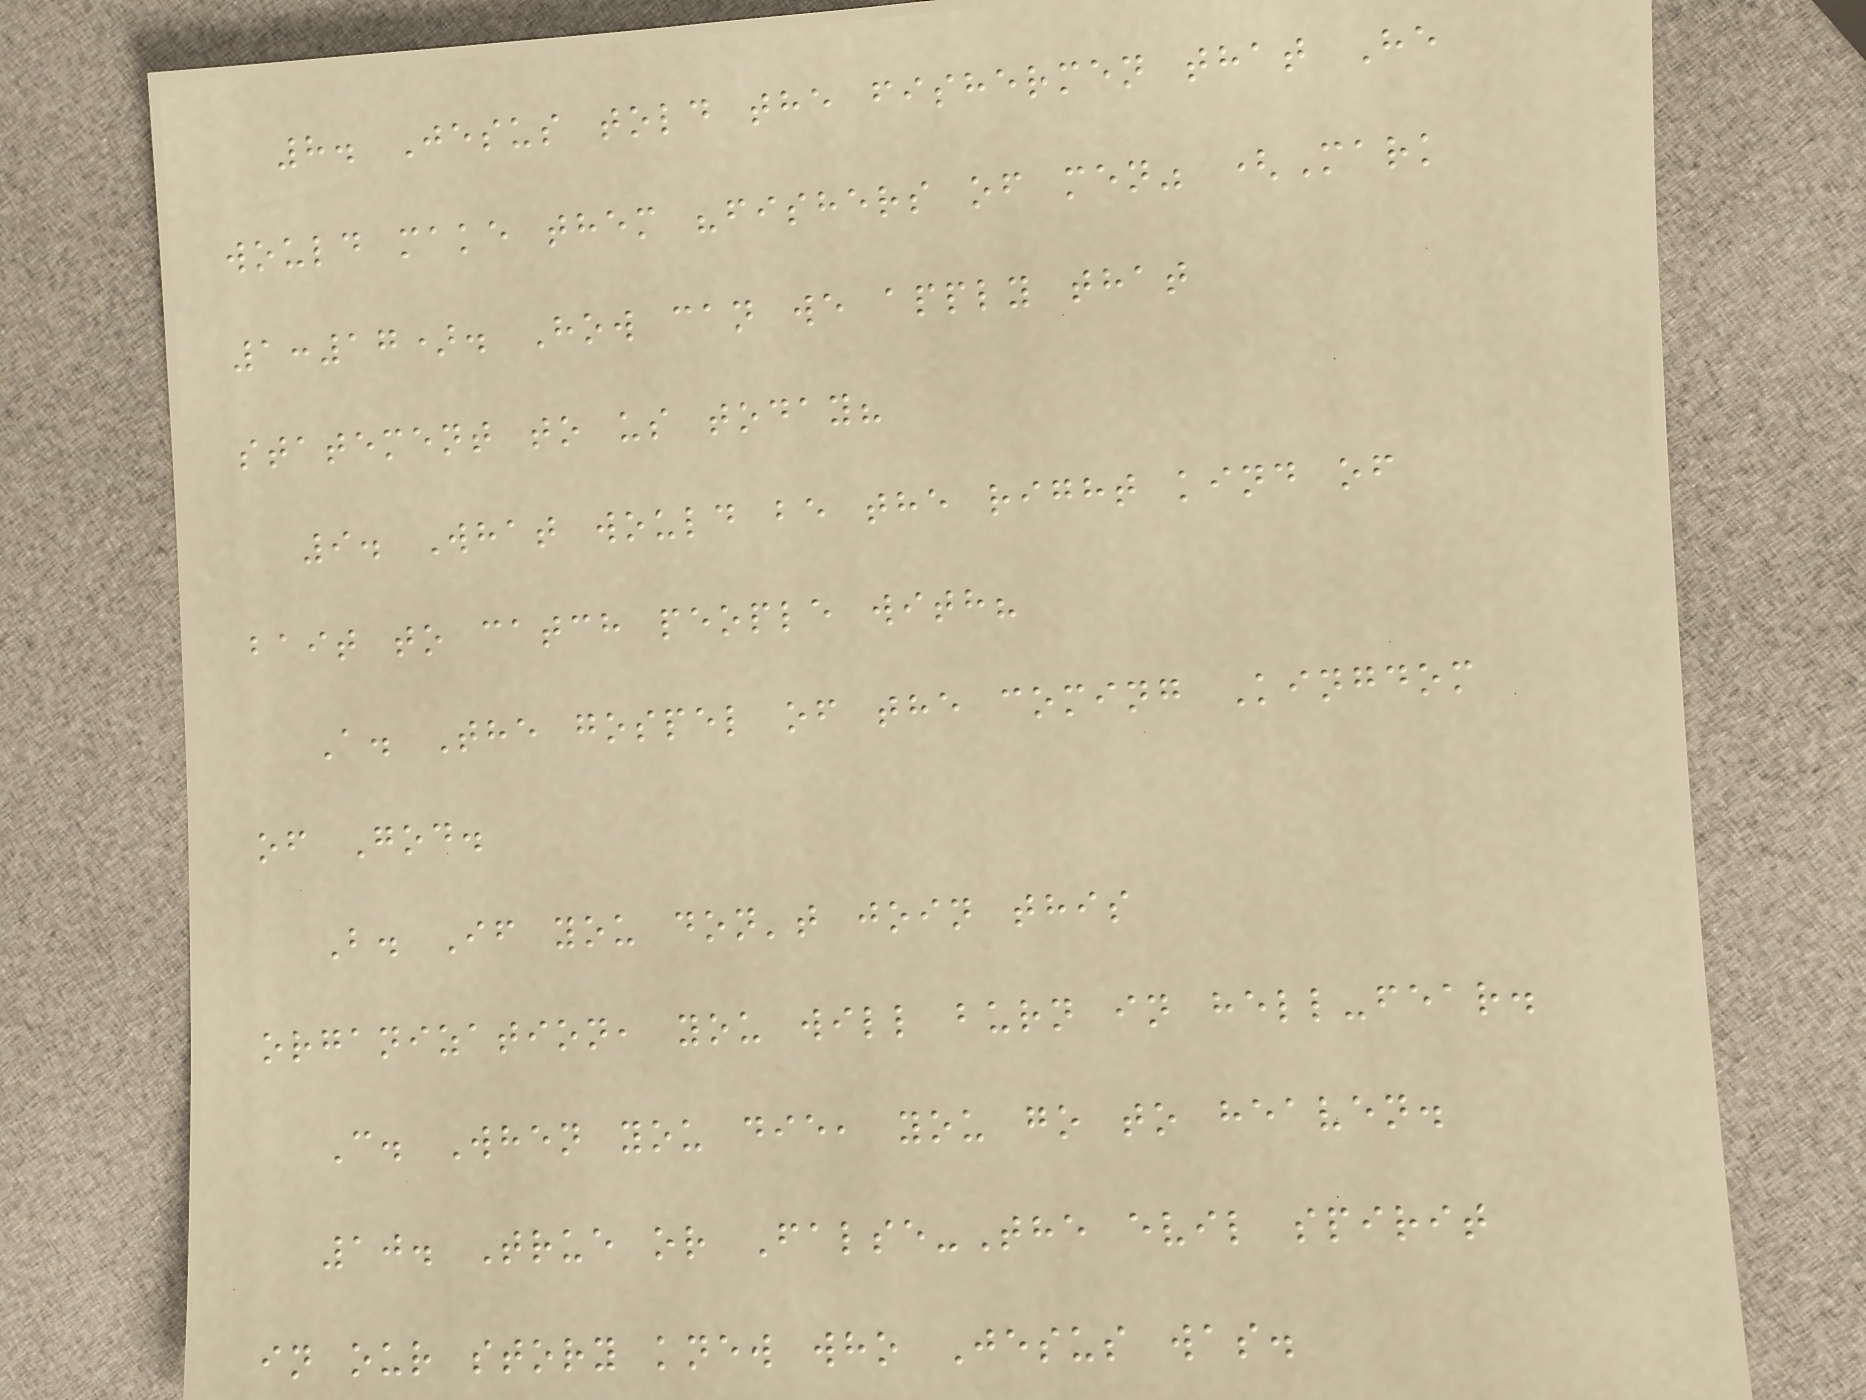8. Jesus told the fishermen that He
would make them "fishers of men" (Mark
1:17). How can we apply that
statement to us today?
9. What would be the right kind of
bait to catch people with?
A. The gospel of the coming Kingdom
of God.
B. If you don't join this
organization, you will burn in hell-fear.
C. When you die, you go to heaven.
10. True or False-The evil spirit
in our story knew who Jesus was.
